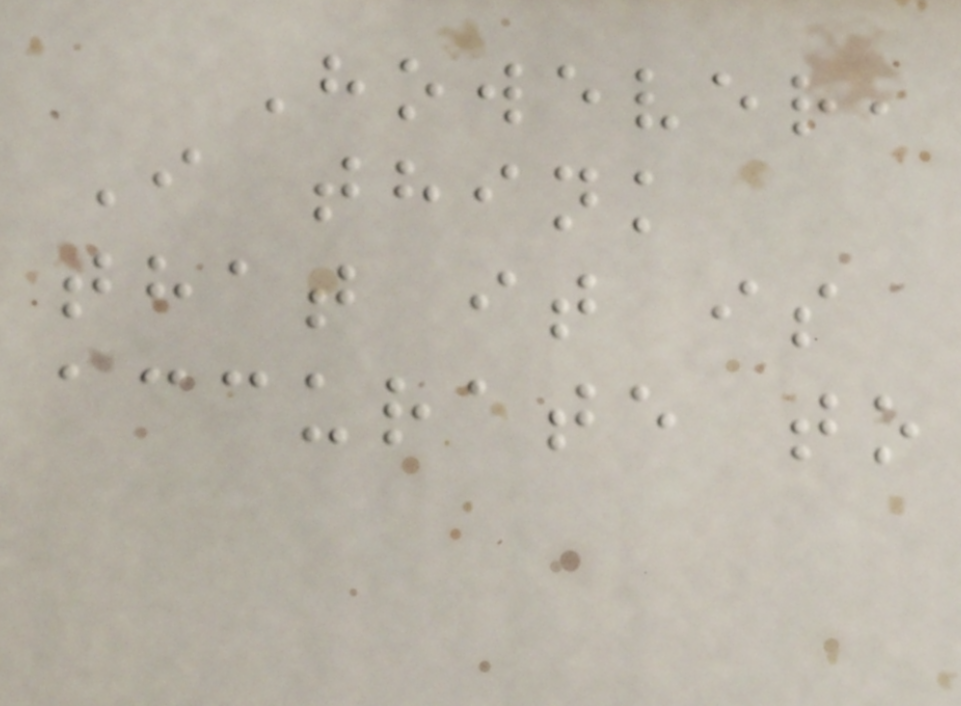However,
I think
that it is
accurate to
